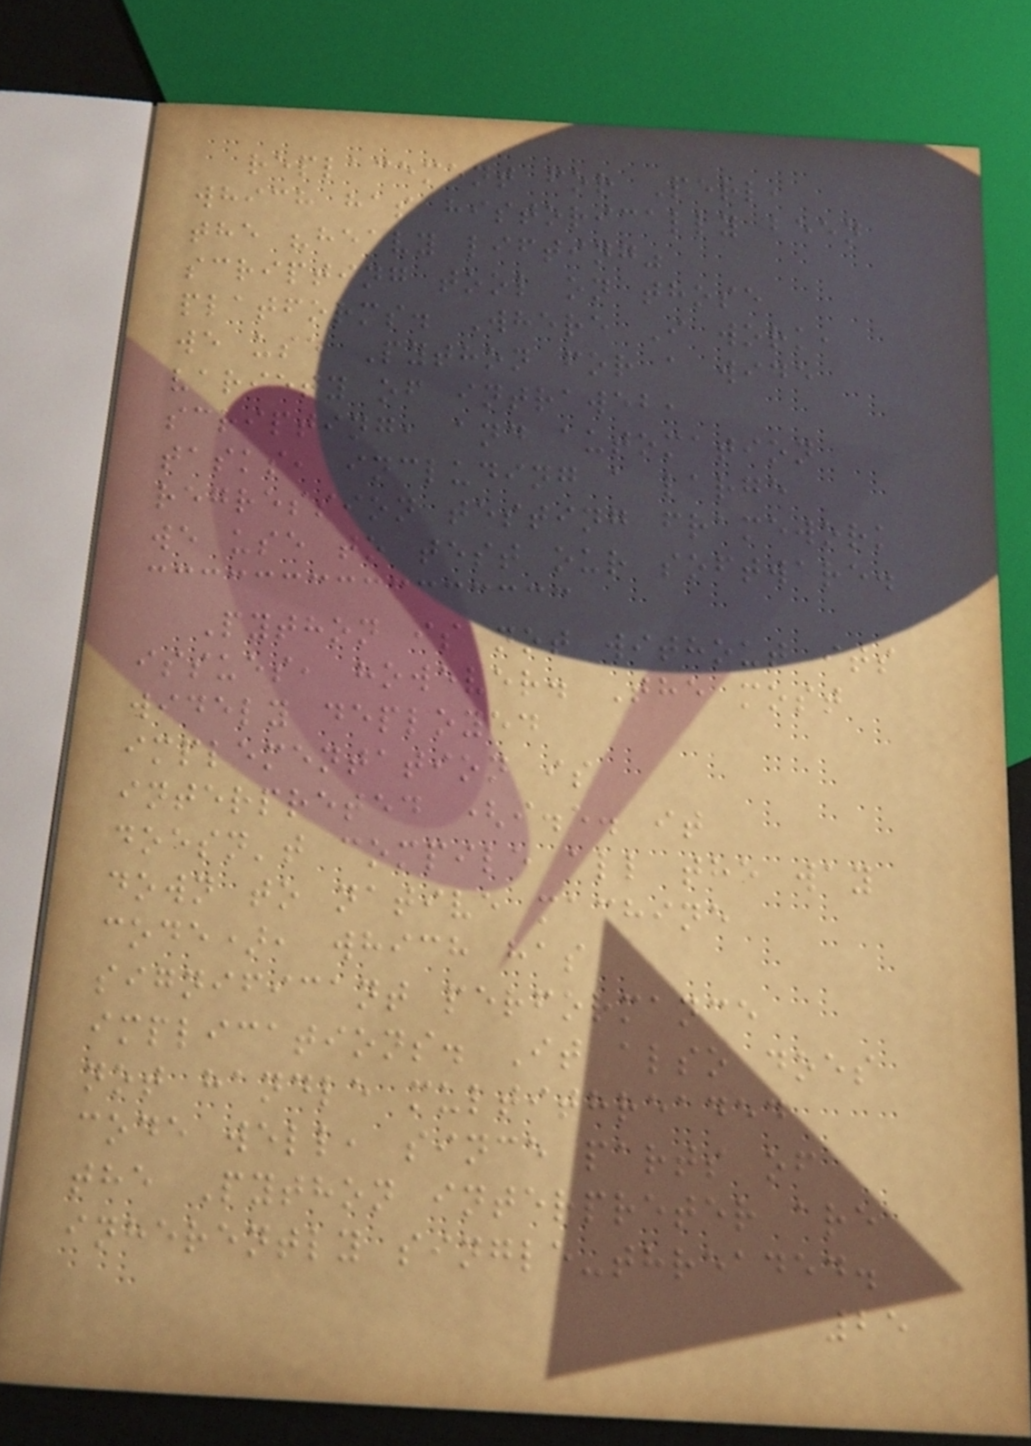replacement for Perl,
which has historically been
the "heavy lifting"
scripting tool on those
platforms. Where I work,
we use Python for a wide
variety of intraweb,
scripting, and automation
tasks, including a large
regression testing framework
we use to test our software.
Python is not without its
issues, however. The most
widely deployed
implementation is
interpreted (i.e. it
doesn't compile all the way
down to native machine
code), which has
significant performance
implications. It also does
not handle multithreaded
code well, since parts of
the Python interpreter are
inherently single-threaded.
25
